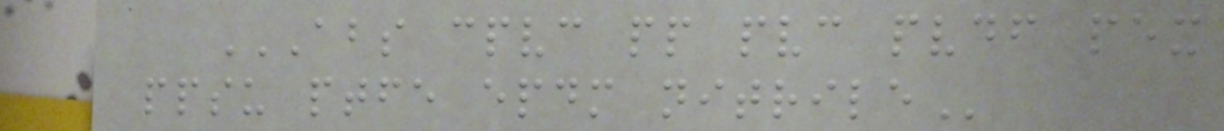ABS CPVC PP PVC PVDF PEX
PPSU PTFE EPDM NITRILE
